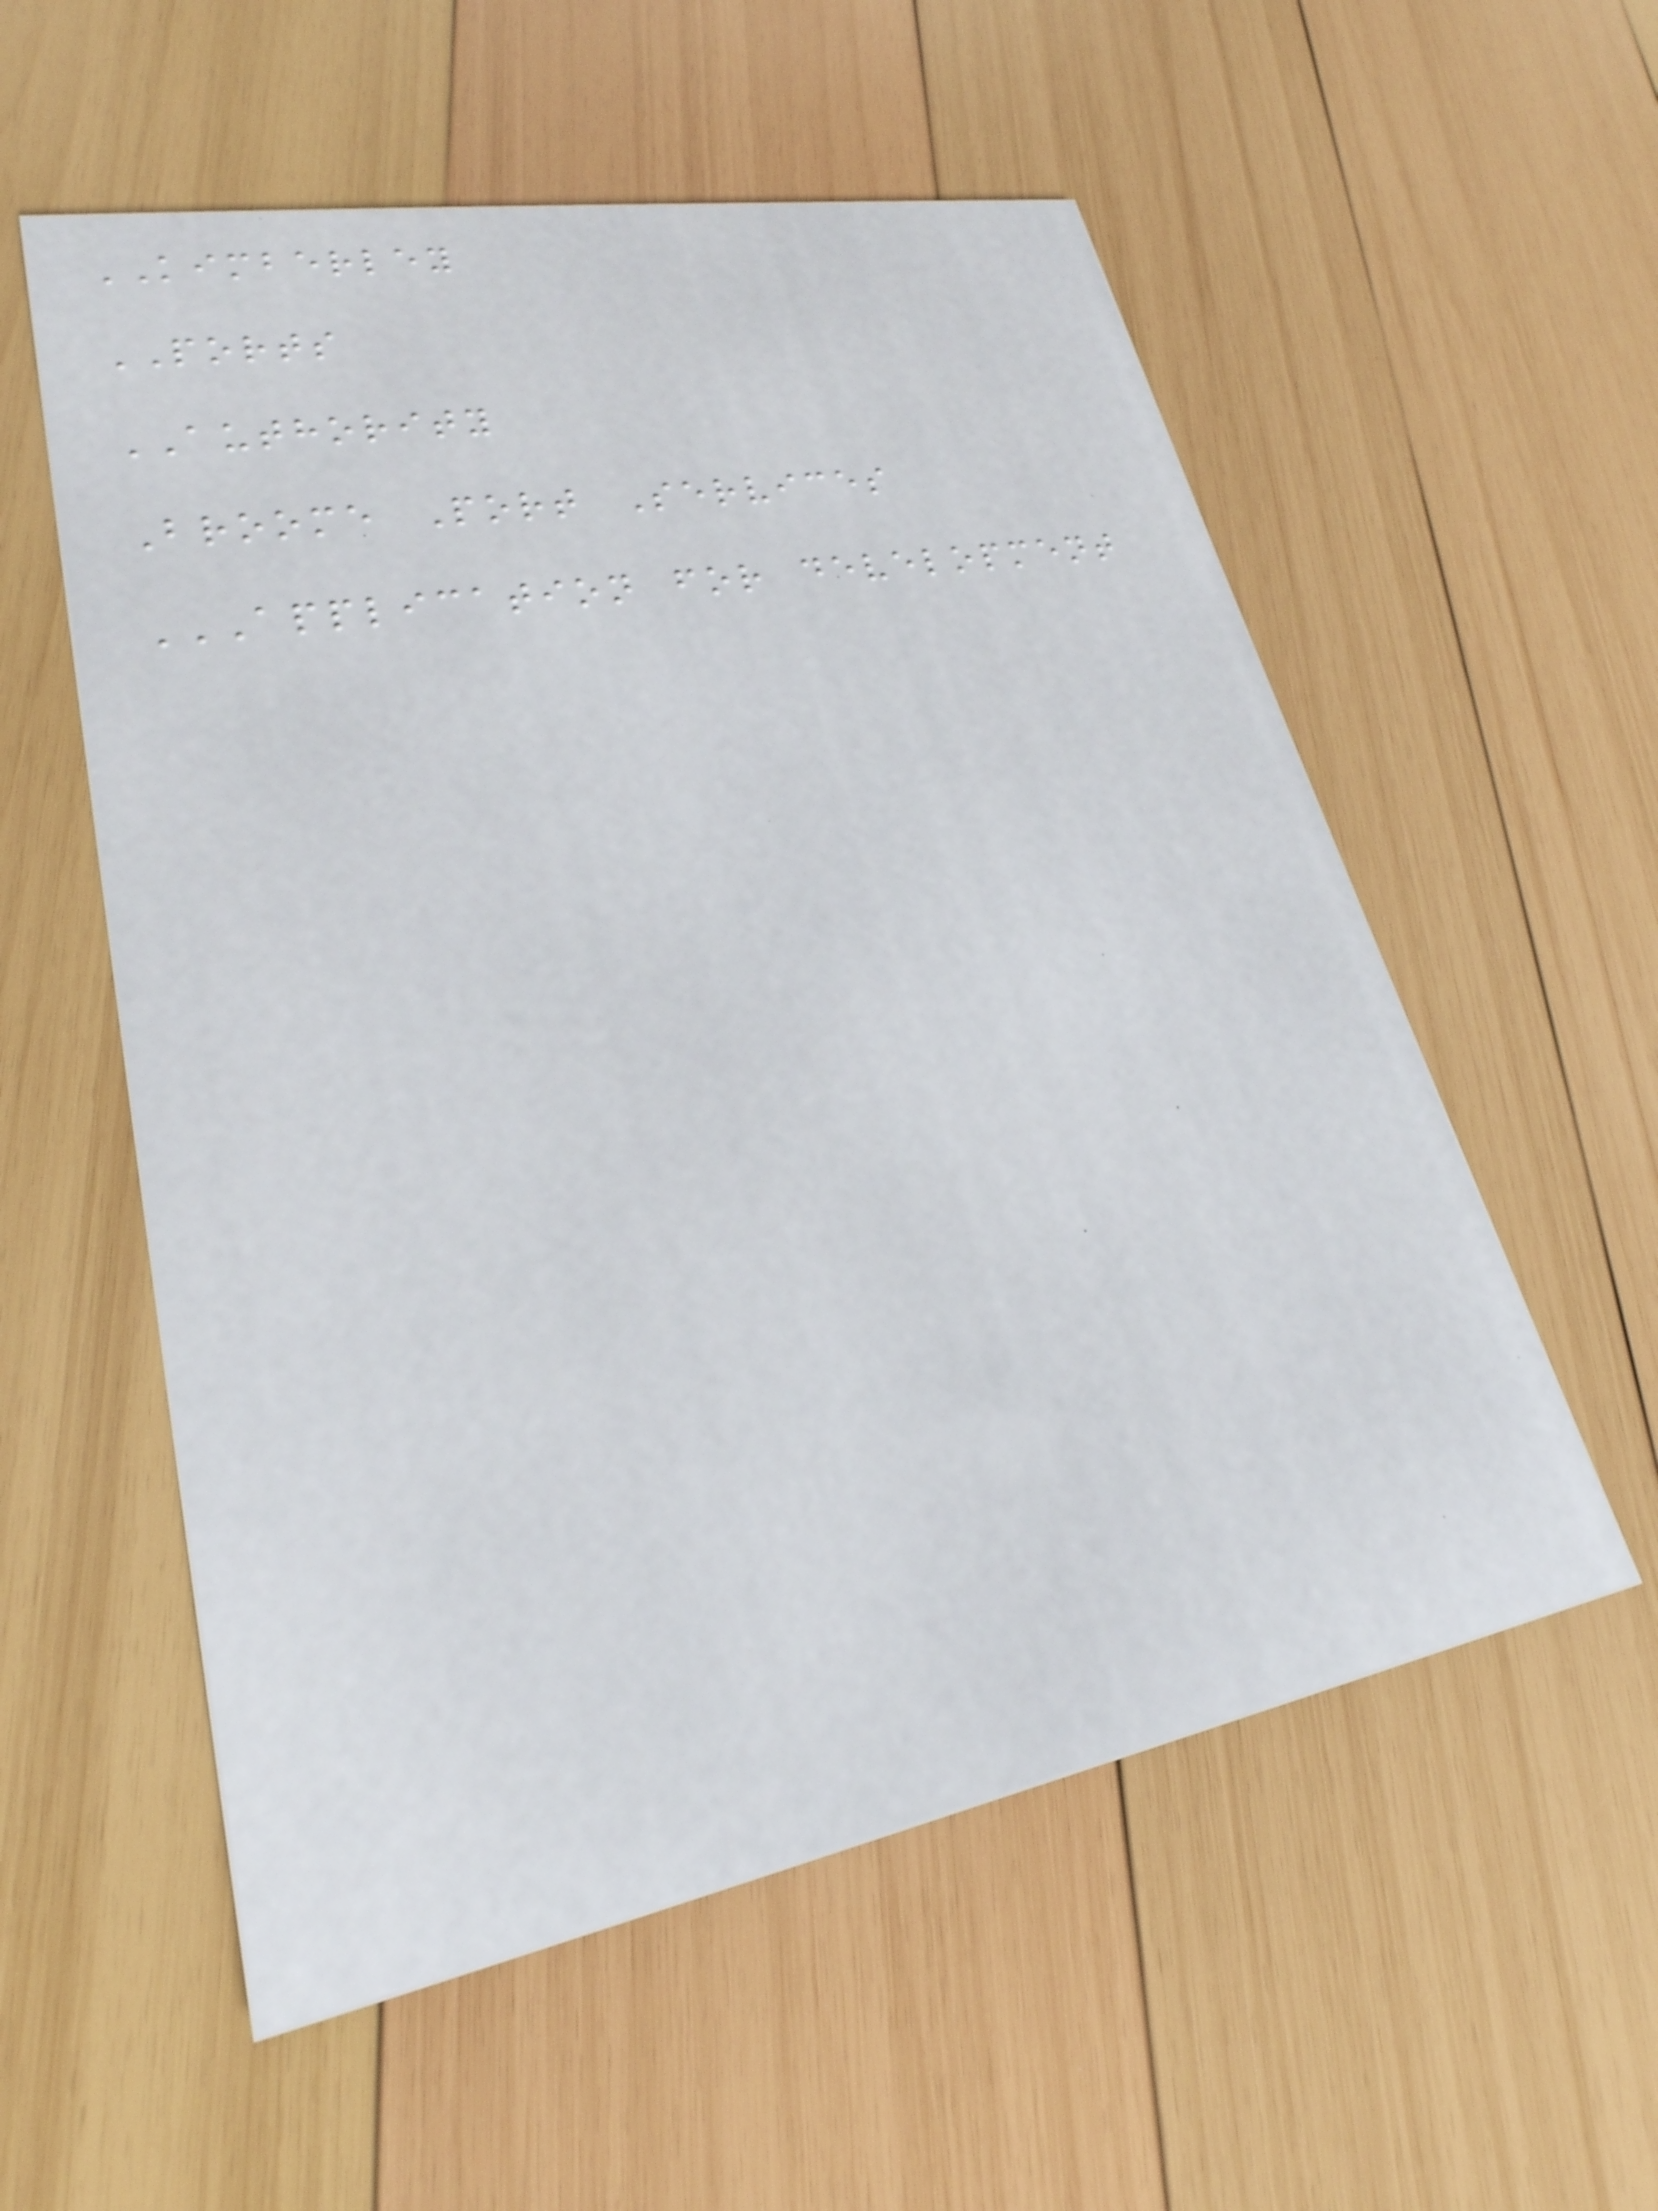KIMBERLEY
PORTS
AUTHORITY
Broome Port Services
APPLICATION FOR DEVELOPMENT
